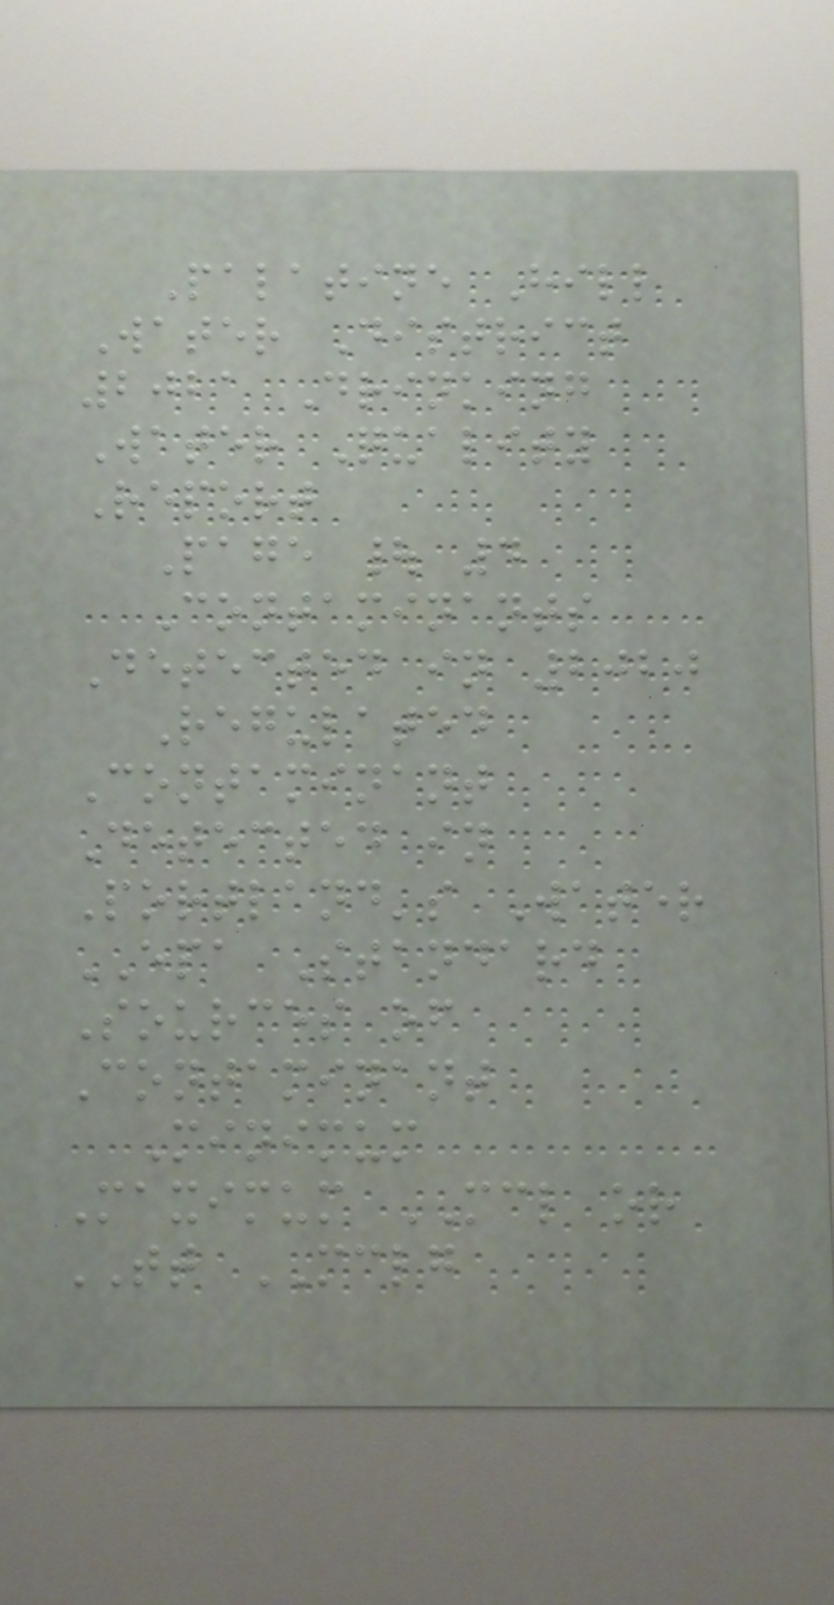Palatine Hill
Water District
2021 Drinking
Water Quality
Report
Page | 4
Contaminants
Detected in 2020
Regulated
Contaminant
Detected in
Portland's Water
EPA Standard
Sources of
Contaminant
Minimum
Maximum MCL or
TT MCLG
